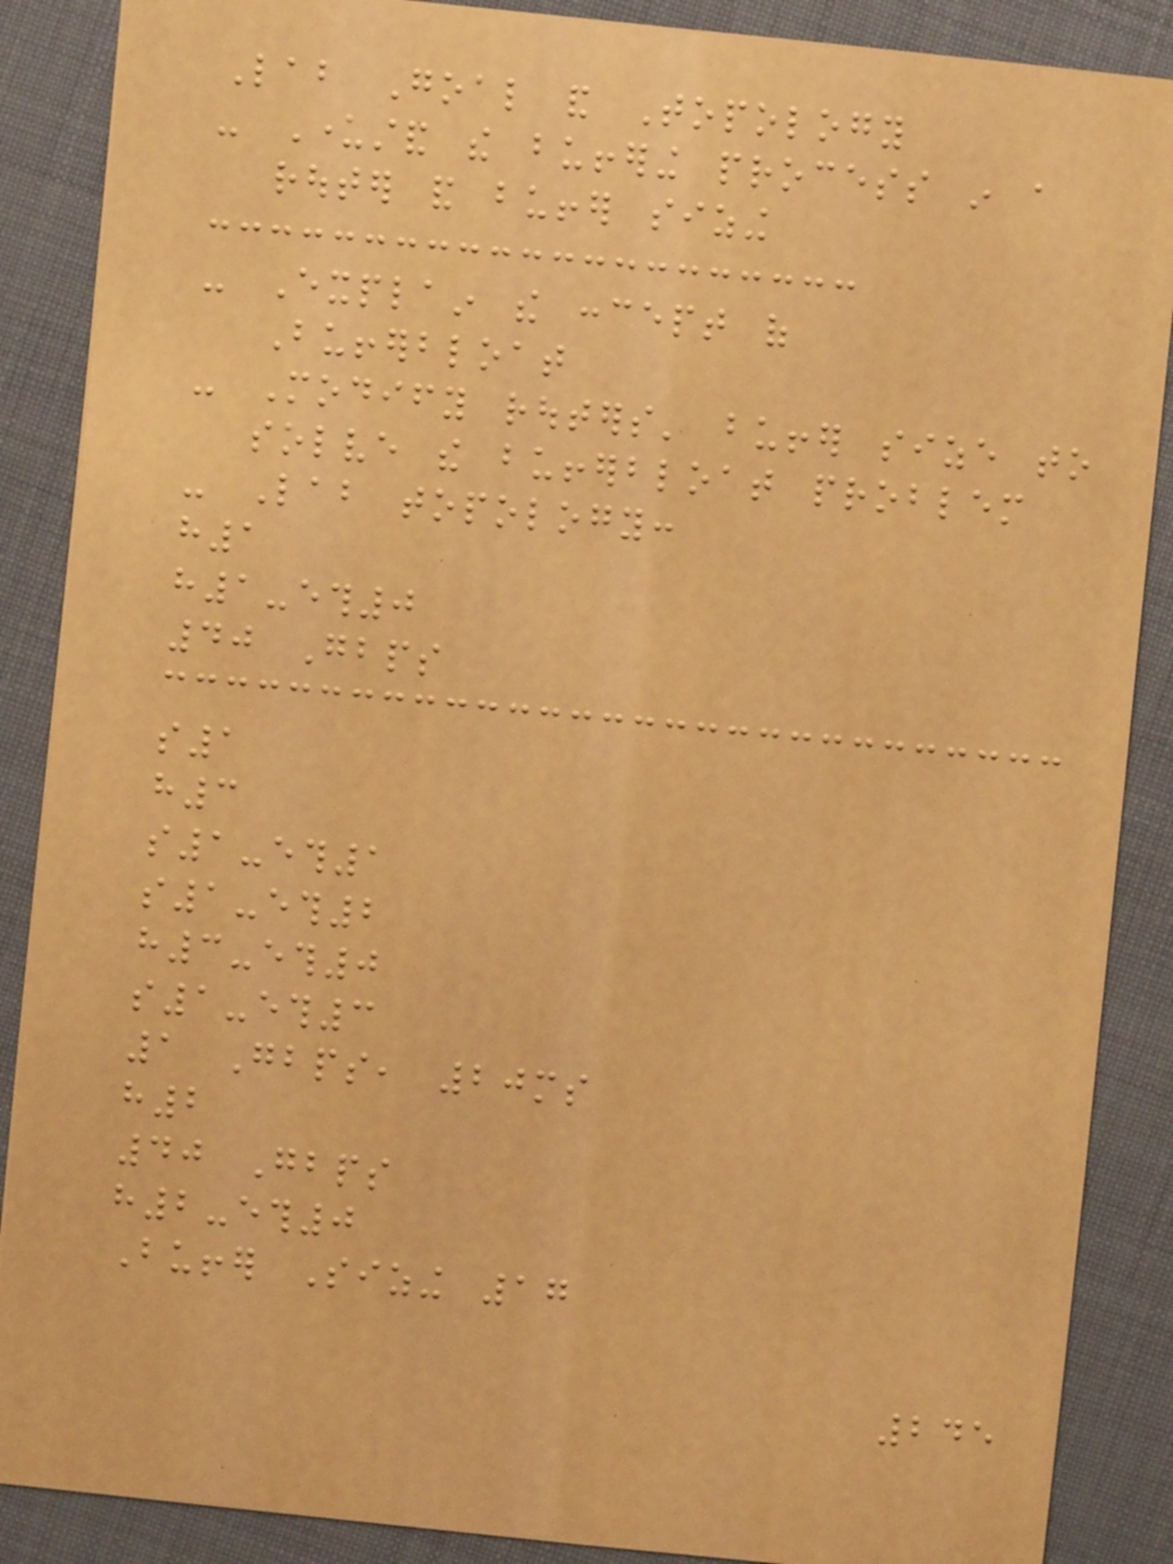Lab Goal and Topology
- Understand the buffering process in a
router and buffer sizing
- Explain the concept of
Bufferbloat
- Modify routers' buffer size to
solve the bufferbloat problem
- Lab topology:
h1
h1-eth0
40 Gbps
s1
h3
s1-eth1
s1-eth2
h3-eth0
s1-eth3
1 Gbps, 20ms
h2
40 Gbps
h2-eth0
Buffer Sizing 17
245
